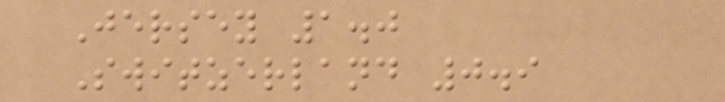Jersey 1.0
Switzerland 0.9
